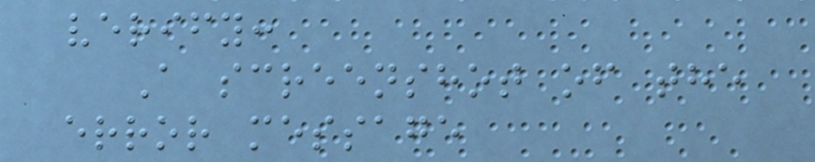verify:
A screenshot of the
error message
